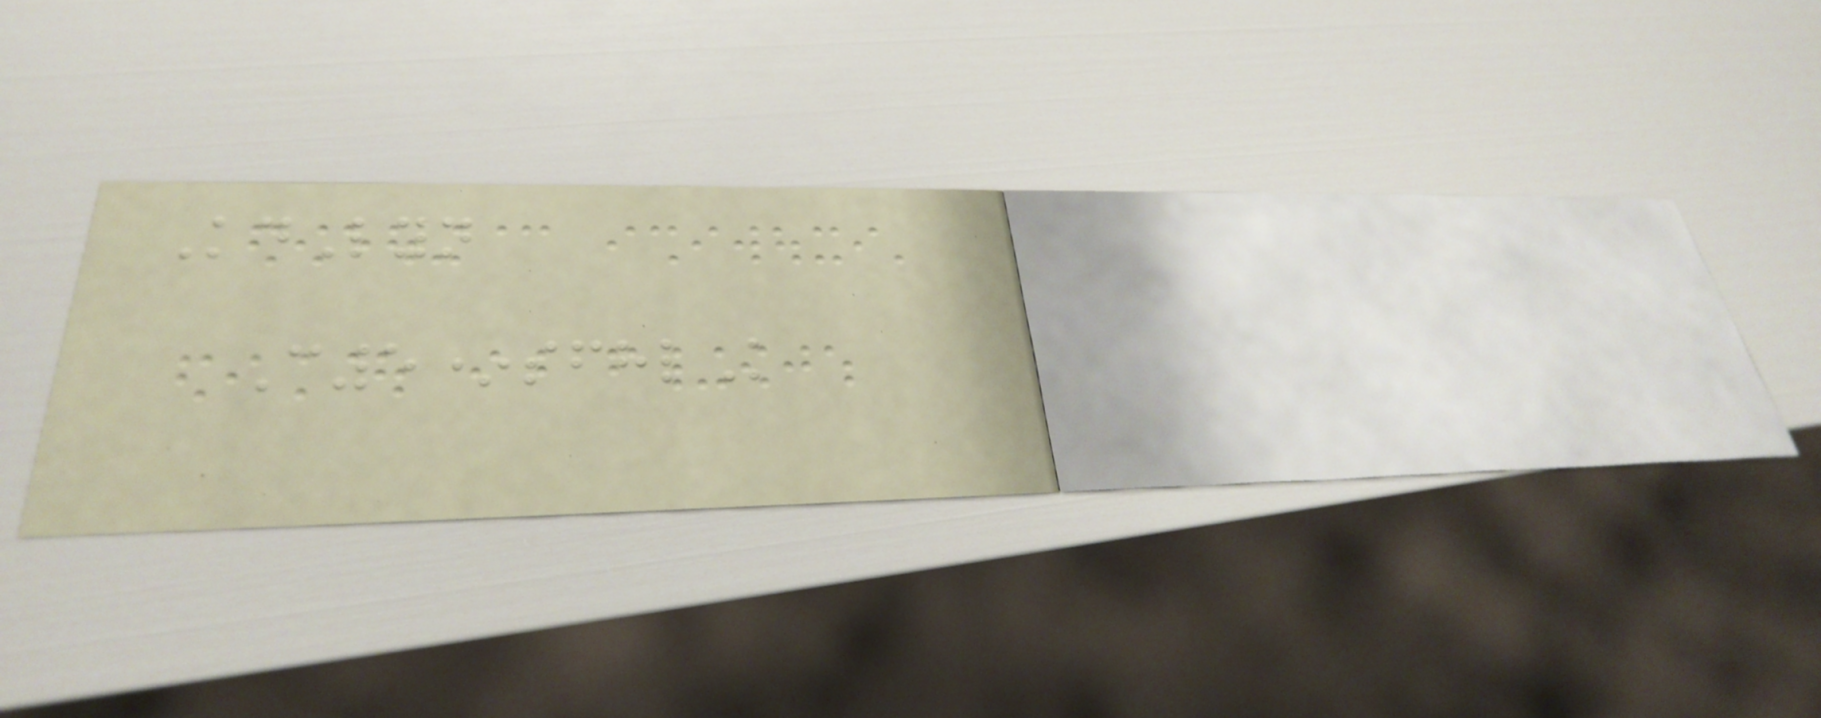KdLyn
C5*sfhlK
